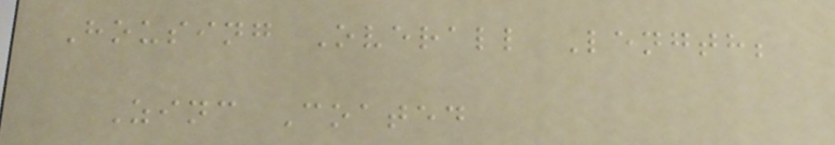Housing Overall Length;
Zinc Coated
